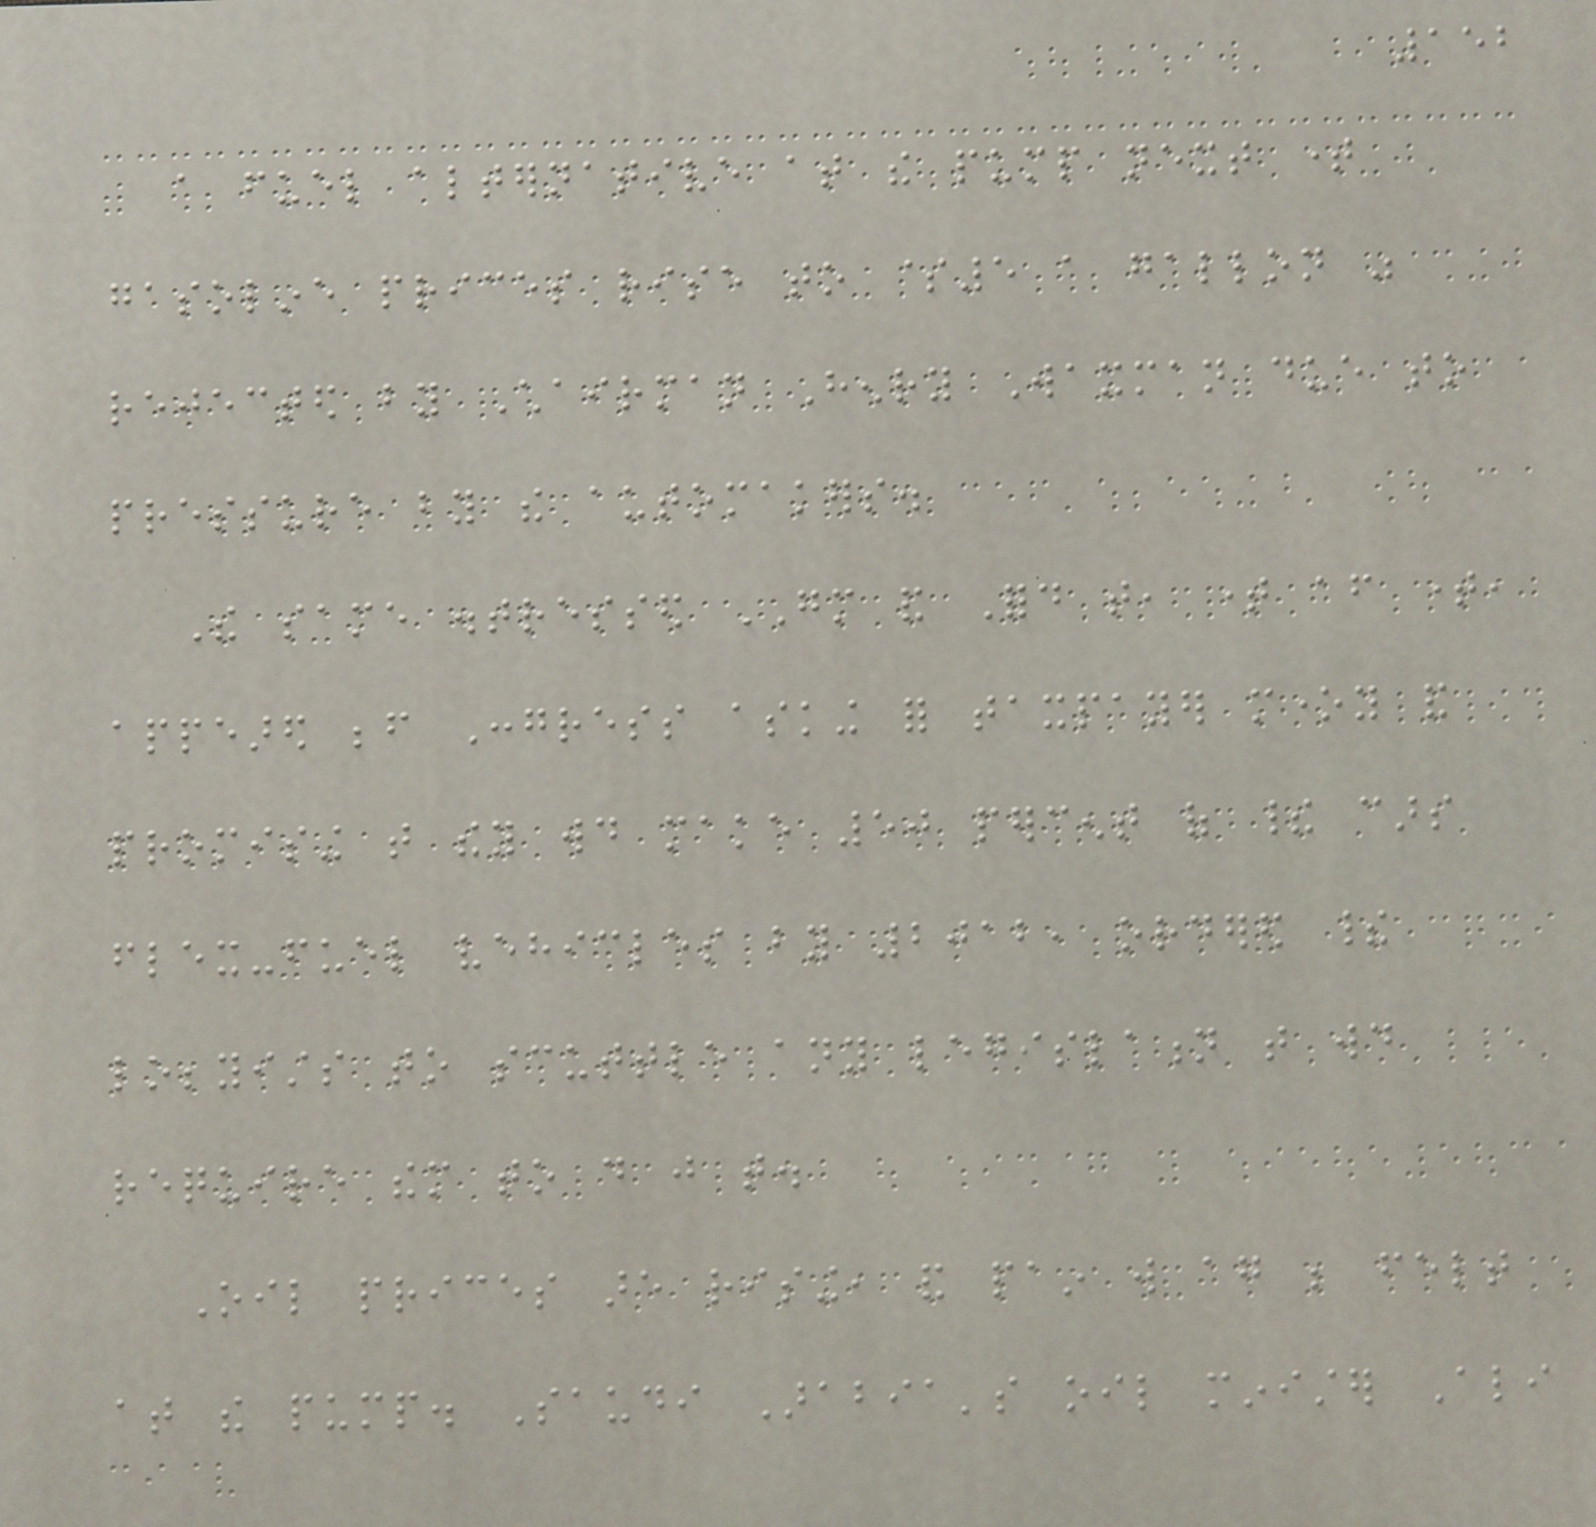152
a fuel alternative at the pump next time
gasoline prices rise to $5 a gallon was
rejected by Chairman Henry Waxman due to
pressure by the automakers.
The same distressed GM and Ford that, time after time,
appeared before Congress asking for taxpayer money and
promising that they would make 50 percent of their cars
flex-fuel vehicles by 2012, ordered their
lobbyists to scuttle any legislation that would
require them to do just that.
Oil prices are rising, and pain will again be felt
at the pump. Saudi Arabia's oil minister Ali
